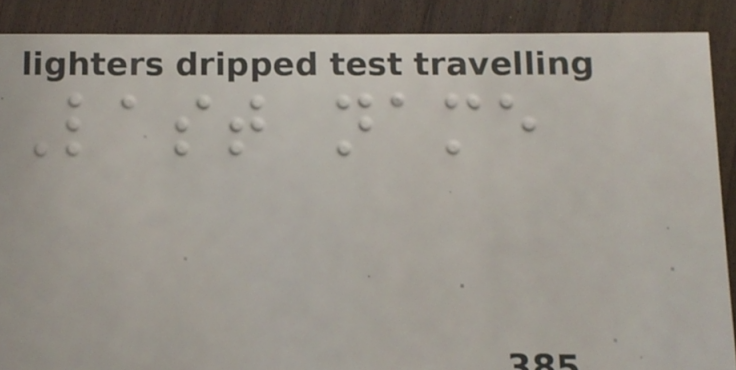Last name
